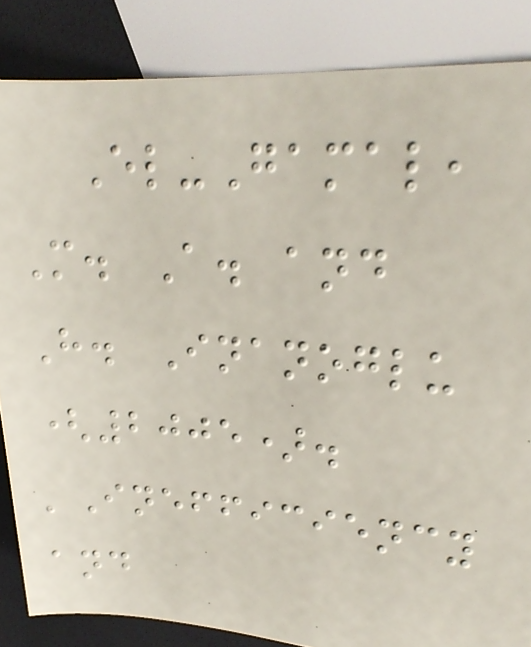El-Gamal,
M. A. and
H. Inanoglu
(2005).
'Inefficiency
and
